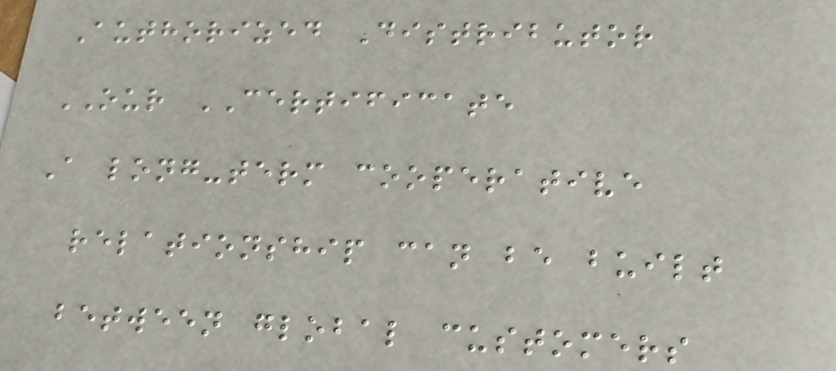Authorized Distributor
OUR CERTIFICATE
A long-term cooperative
relationship can be built
between global customers
